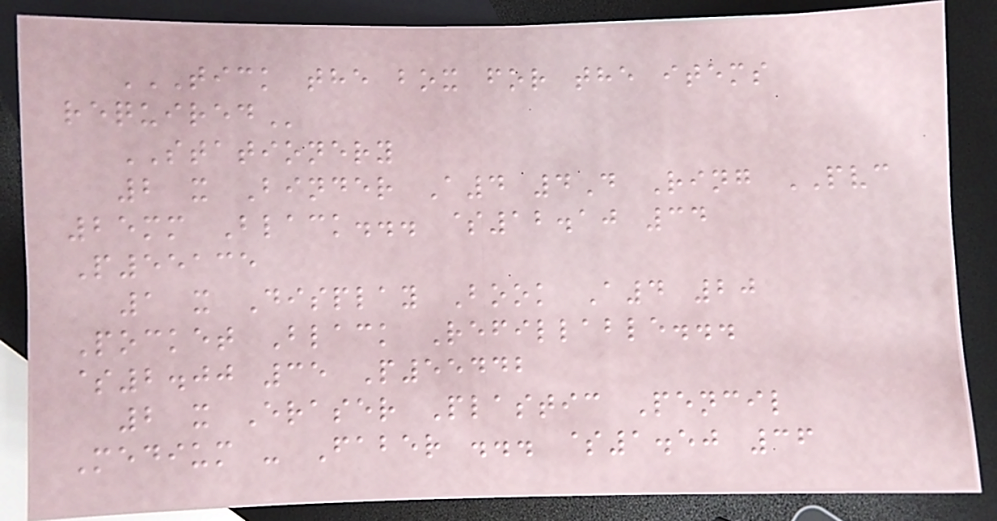TICK THE BOX FOR THE ITEMS
REQUIRED
STATIONERY
2 x Binder A4 4D Ring PVC
25mm Black... $12.10 34
P55135
1 x Display Book A4 20
Pocket Black Refillable...
$2.00 35 P55442
2 x Eraser Plastic Pencil
Medium - Faber ... $1.50 36
